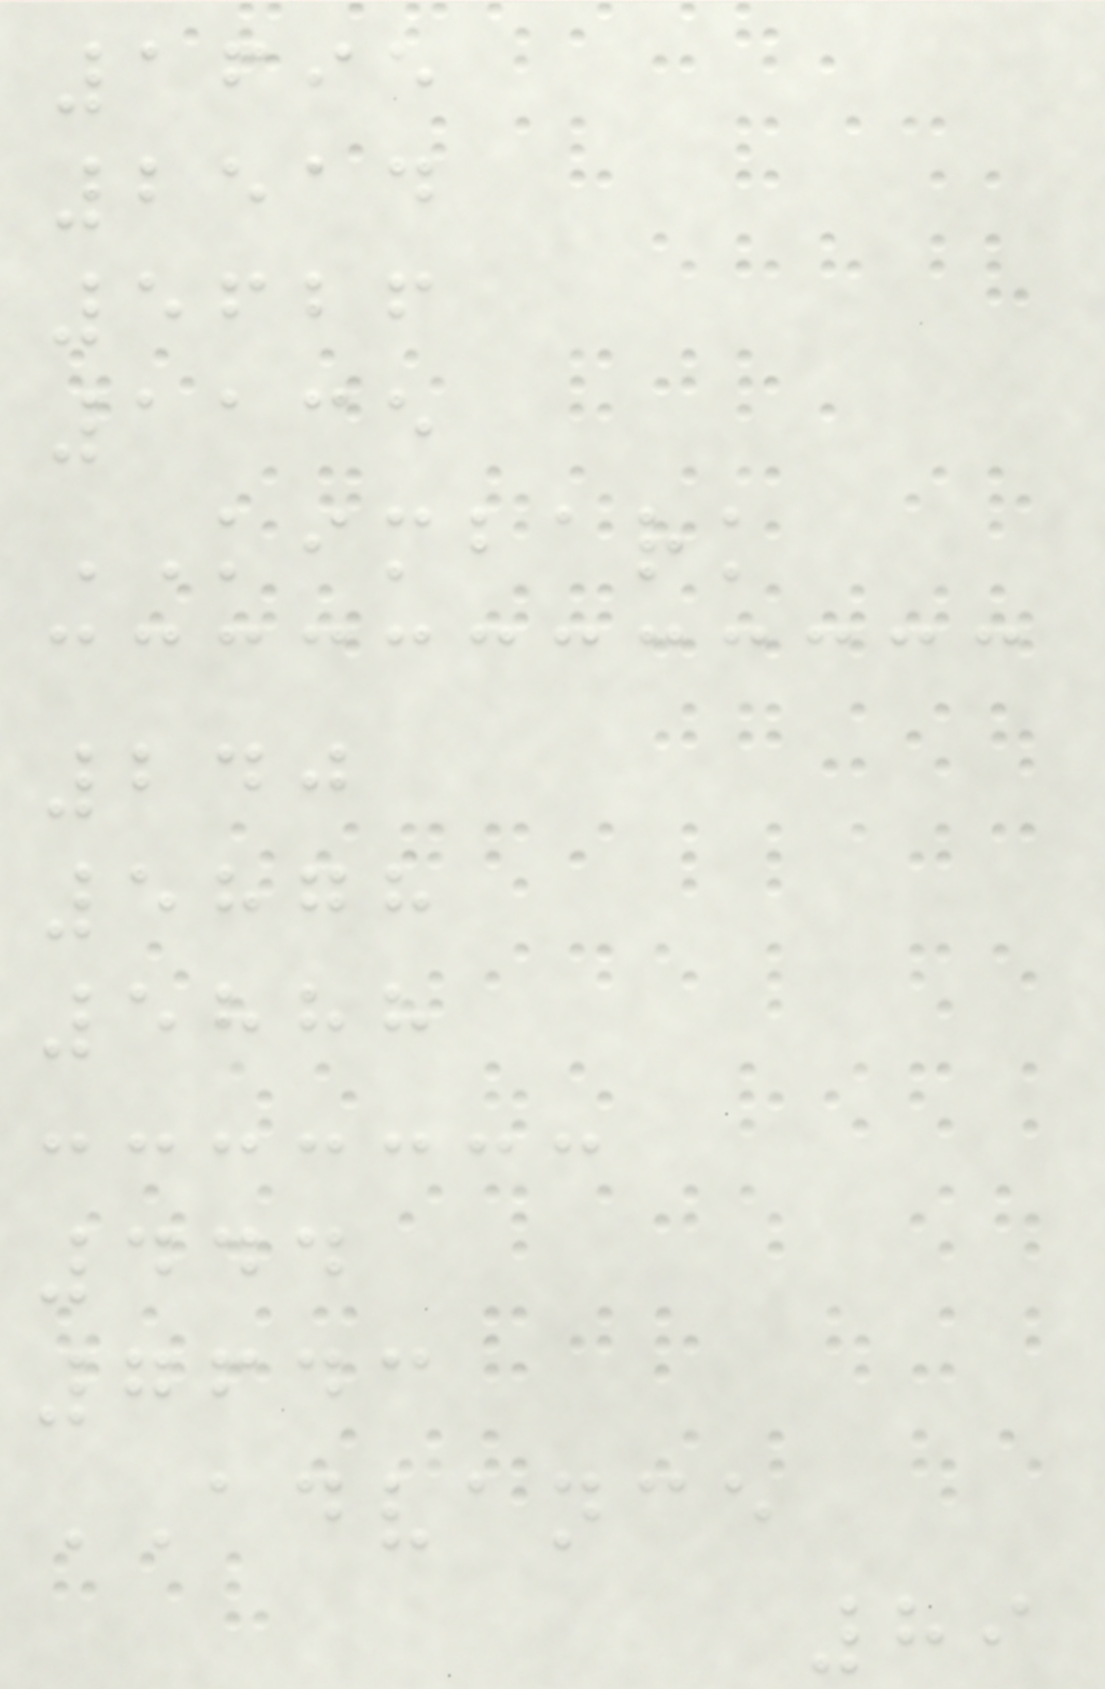1695
2514
5626
1135
KIMBARK
240
5878
5888
444
7643
ADVANCE
89
